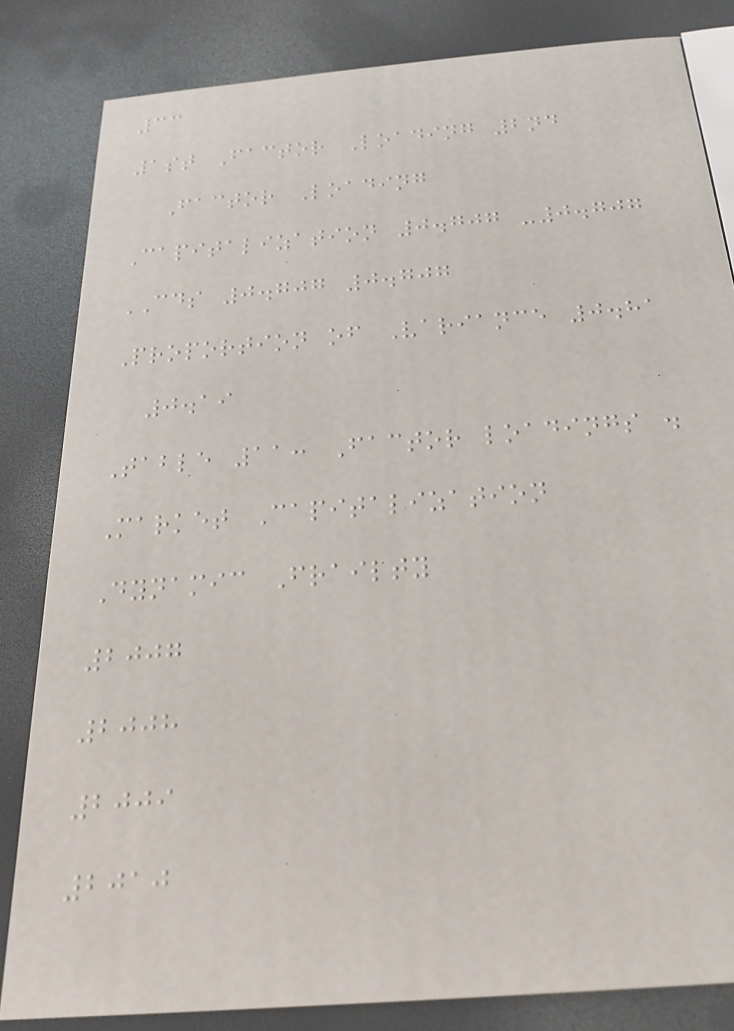33
1st Factor Loading 2nd
Factor Loading
Capitalization 0.707 -0.707
CDS 0.707 0.707
Proportion of Variance 0.81
0.19
Table 11: Factor loadings .
Market Capitalization
Dynamic Frailty
2007
2008
2009
2010
